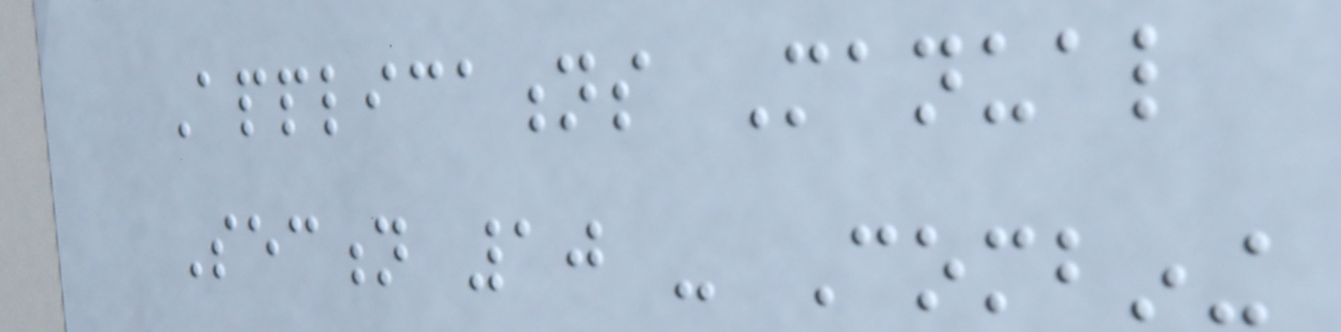Applications Manual
Section 10 - Combining
